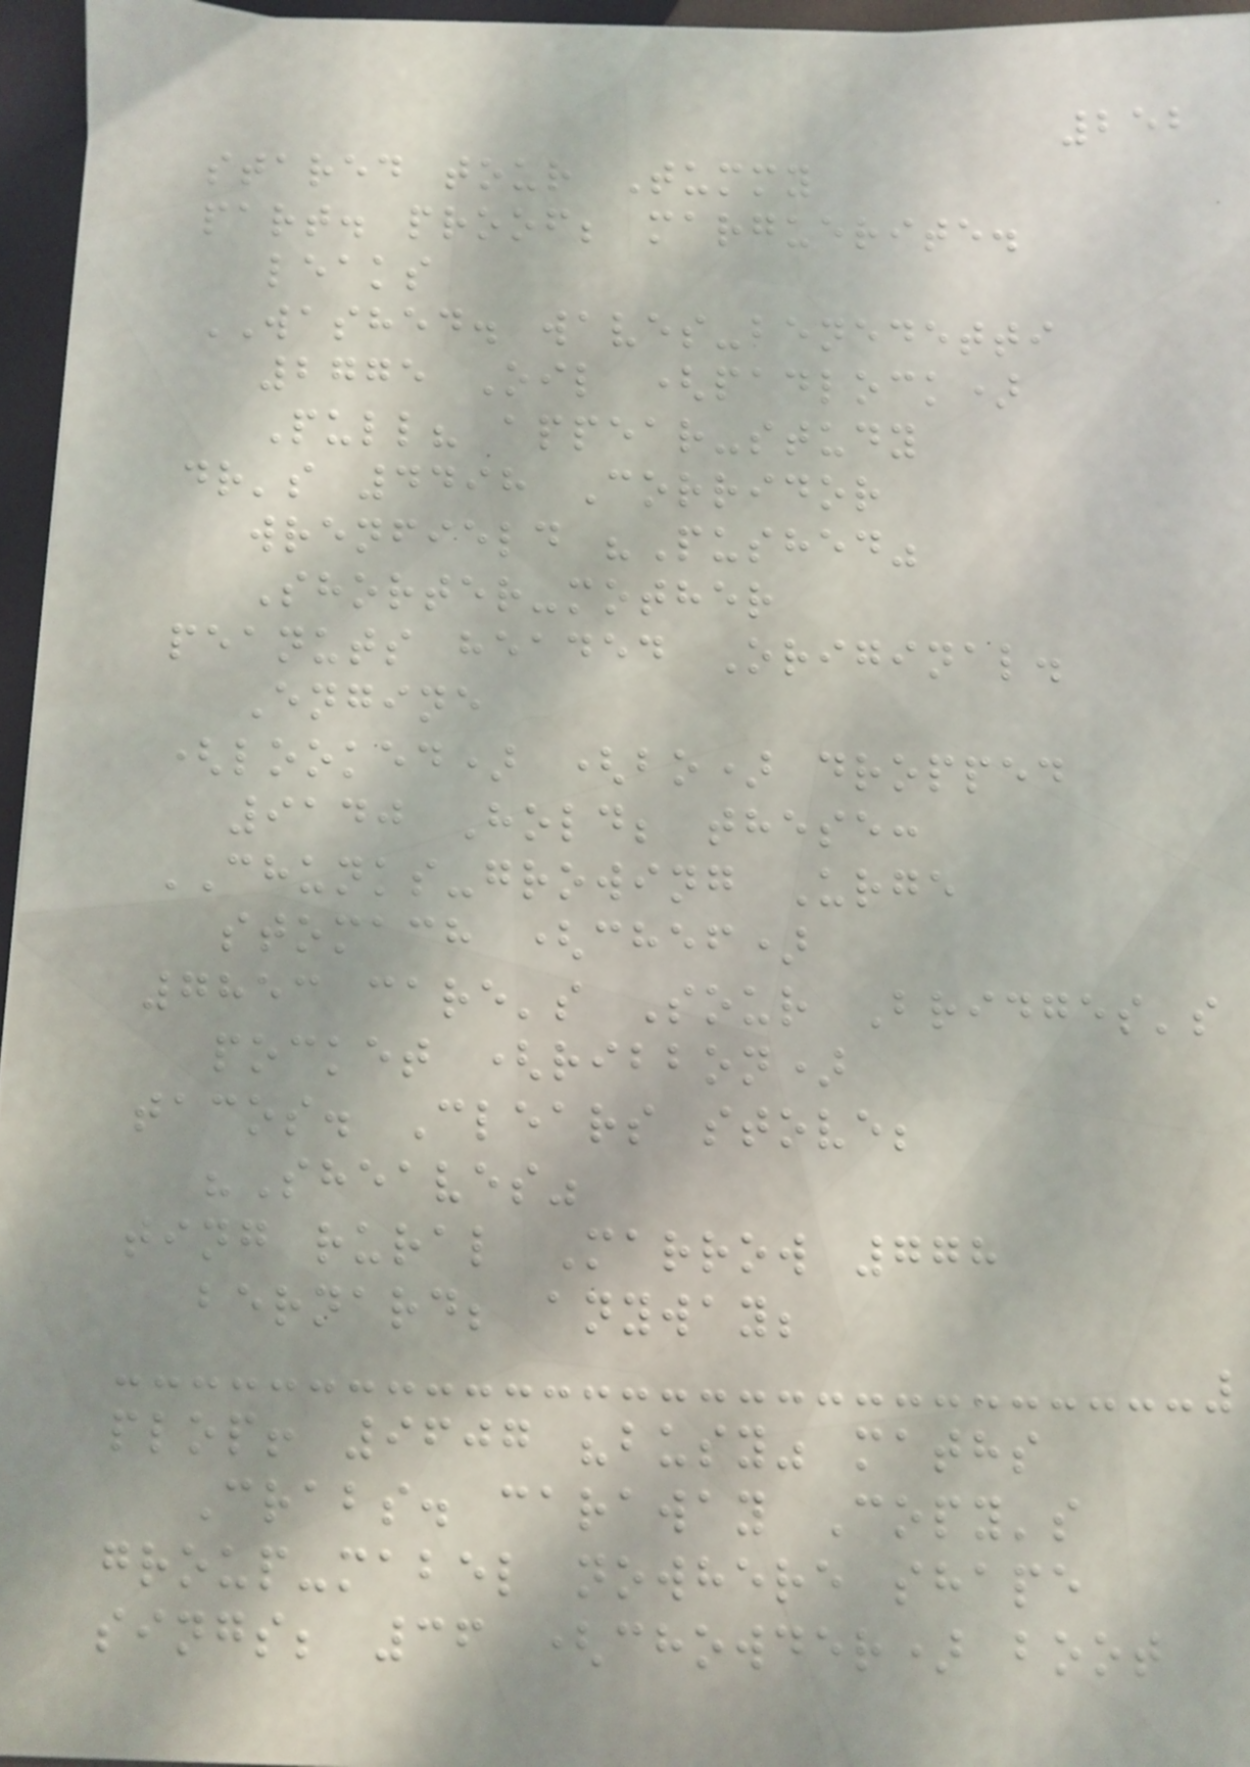252
stared tour Tummy
part. proof; marguerite.
leaks
WASHED. waves-benedetti
2775 Oil (padlock)
Pull? appear-study
dr's 4498 Corridor
wrenfield "Pushed"
Shorter-mother
peanuts headed Original.
Engine
(looked) (bo) dropped
9140 Hold; these:
CHUNKS-growing Urge
stomach (chef)
7853 care's Sour Bridges's
pocket (ribbon)
tacos. Clears stove;
"Sheaves"
ting rural Marrow 778
bernard; anyway;
plop! 9607 "busy" maths
Crabs. caraway Copy's
group-mabel nowhere shape
sings; 36 (chowder) boot
